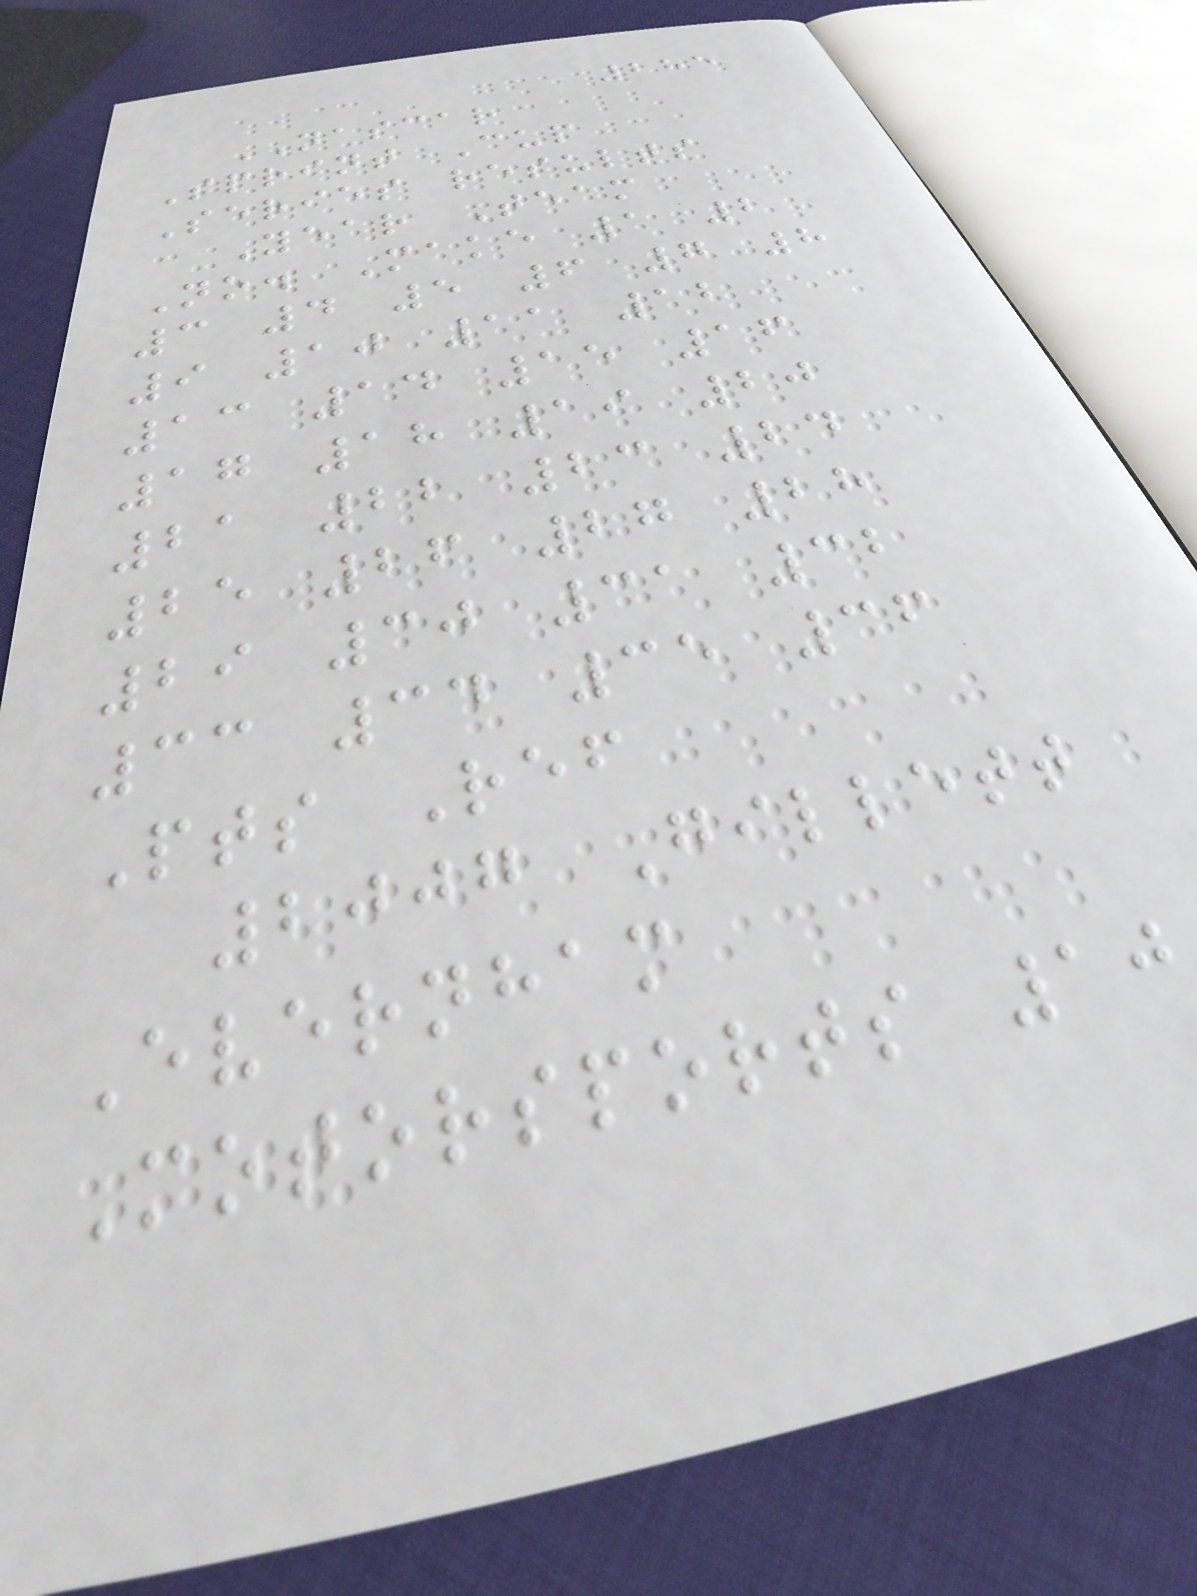285
NASCAR
Sprint Cup
Series results
Year Team
No. Make 1 2
3 4 5 6 7 8
9 10 11 12
13 14 15 16
17 18 19 20
21 22 23 24
25 26 27 28
29 30 31 32
33 34 35 36
Pts Ref
2007 Gillett
Evernham
Motorsports 10
